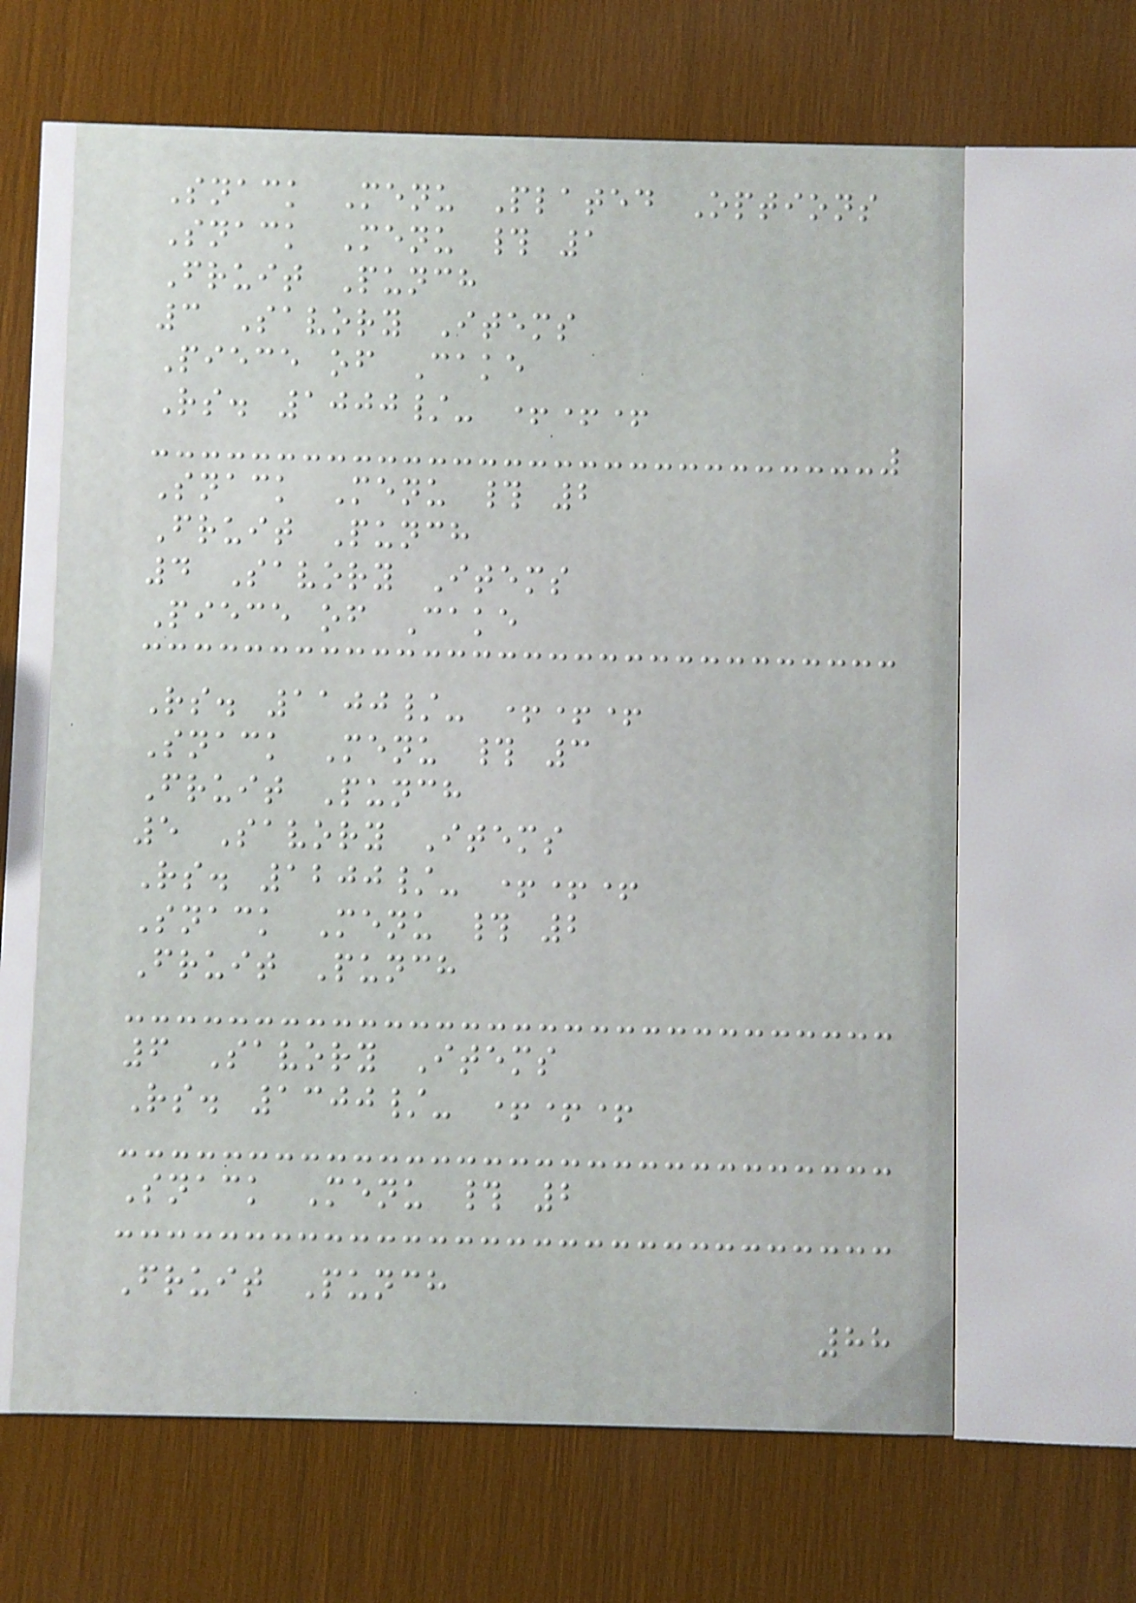Snack Menu Plated Options
Snack Menu # 1
Fruit Punch
3 Savory Items
Piece of Cake
Rs. 1000/- +++
Snack Menu # 2
Fruit Punch
4 Savory Items
Piece of Cake
Rs. 1100/- +++
Snack Menu # 3
Fruit Punch
5 Savory Items
Rs. 1200/- +++
Snack Menu # 2
Fruit Punch
6 Savory Items
Rs. 1300/- +++
Snack Menu # 2
Fruit Punch
88
